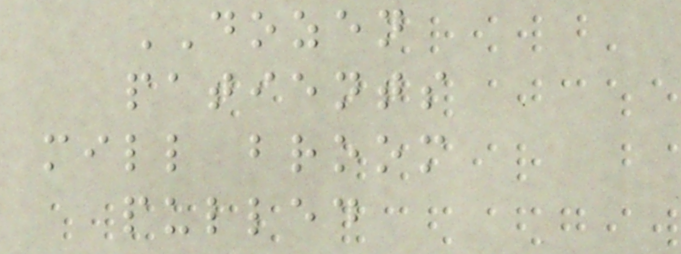DOZEN
patients
mill broom
pulled
